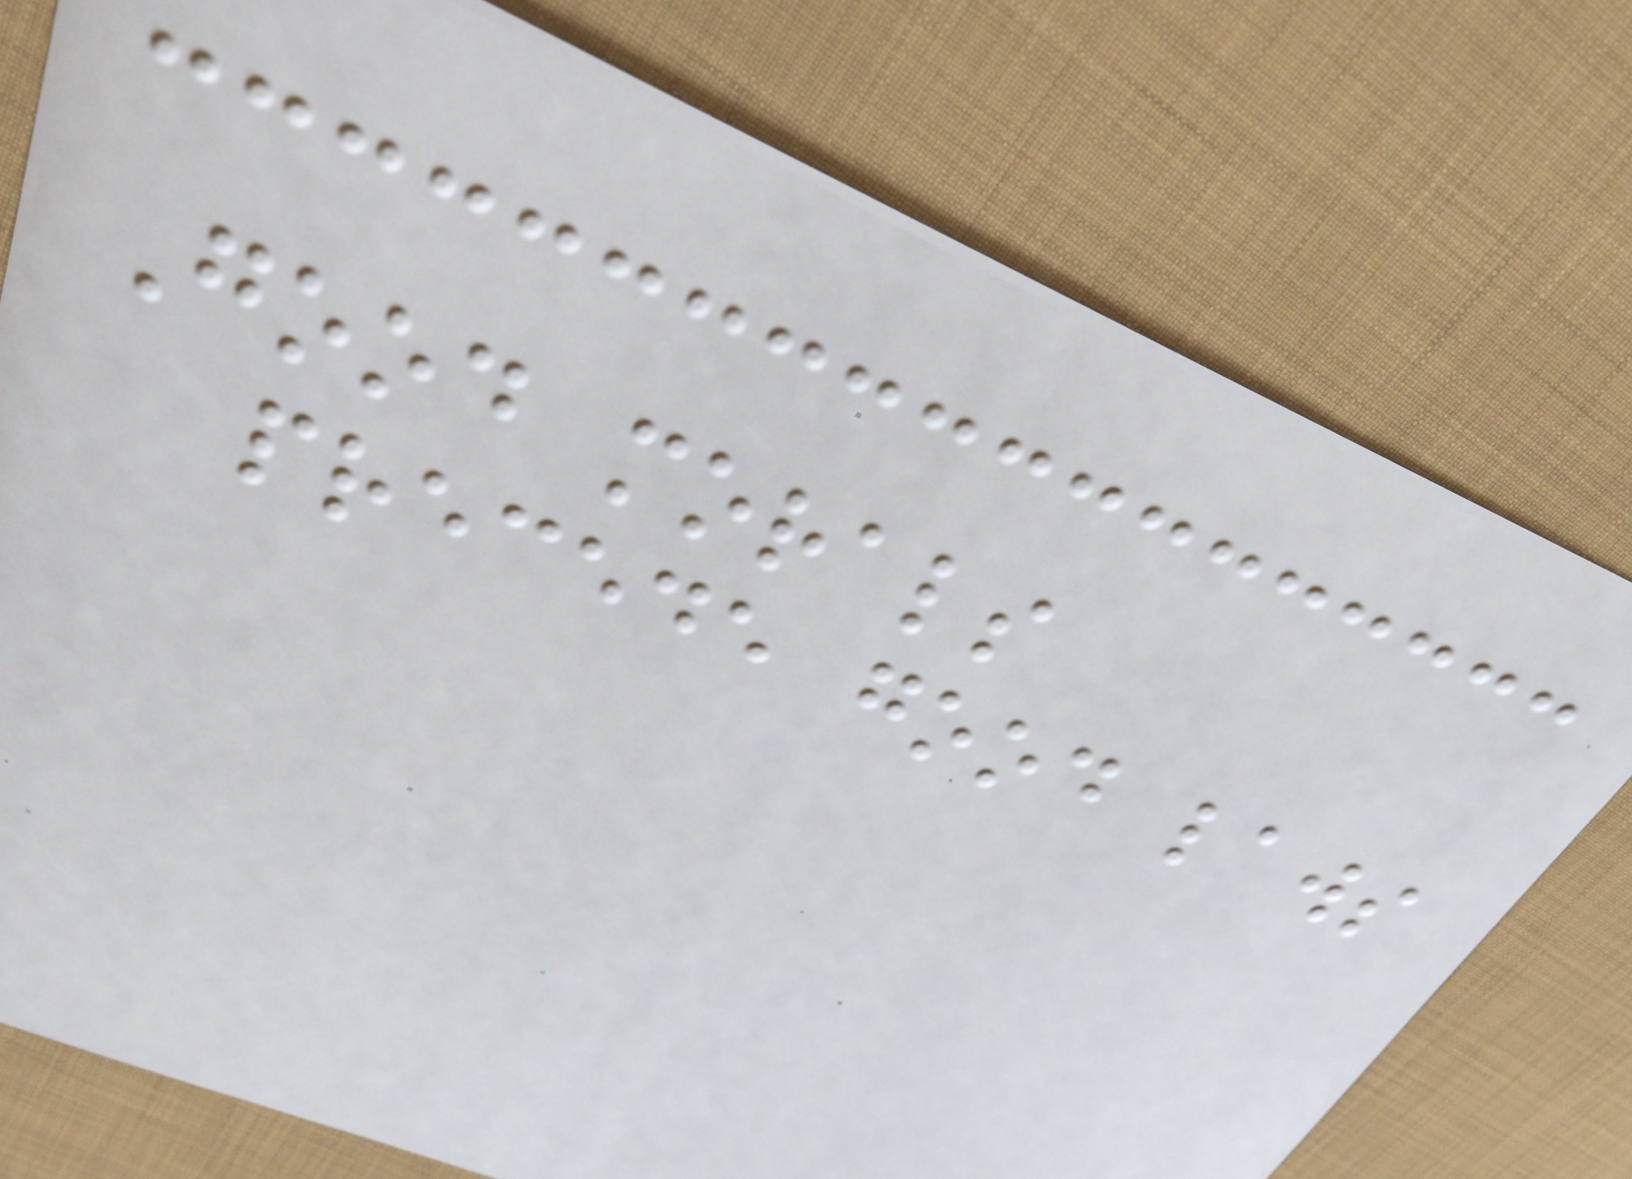Good morals
precede good laws
